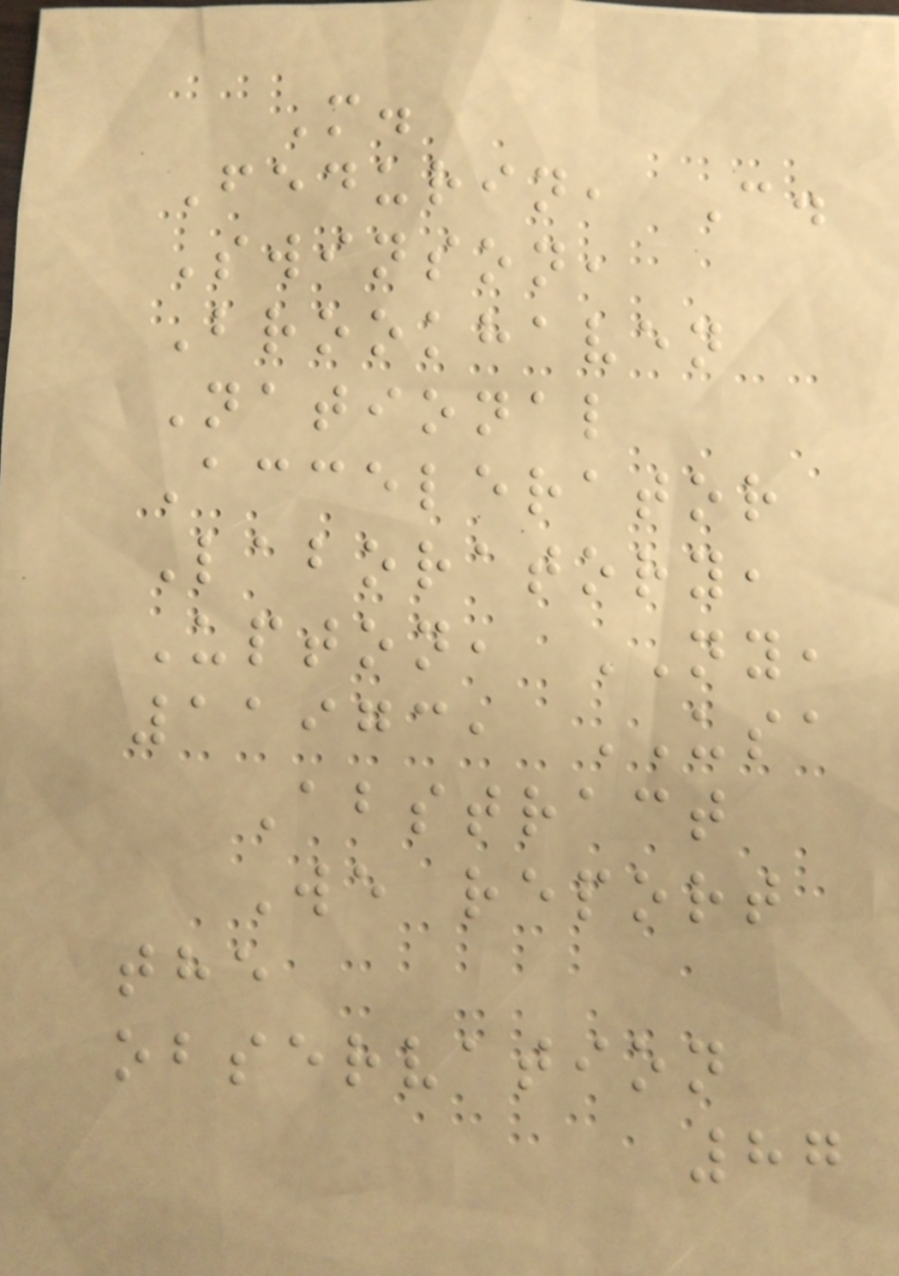M.
Fedurin, C.
Swinson,
Brookhaven
National
Accelerator
Laboratory,
Upton, NY,
11973, USA
Abstract
We report
the
observation
87
